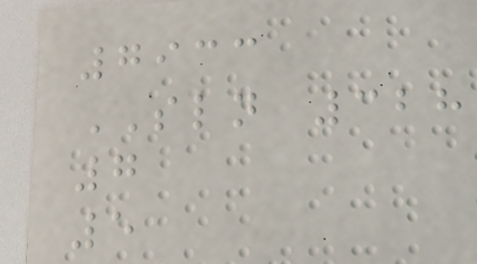7933
SLN 328
7
5
